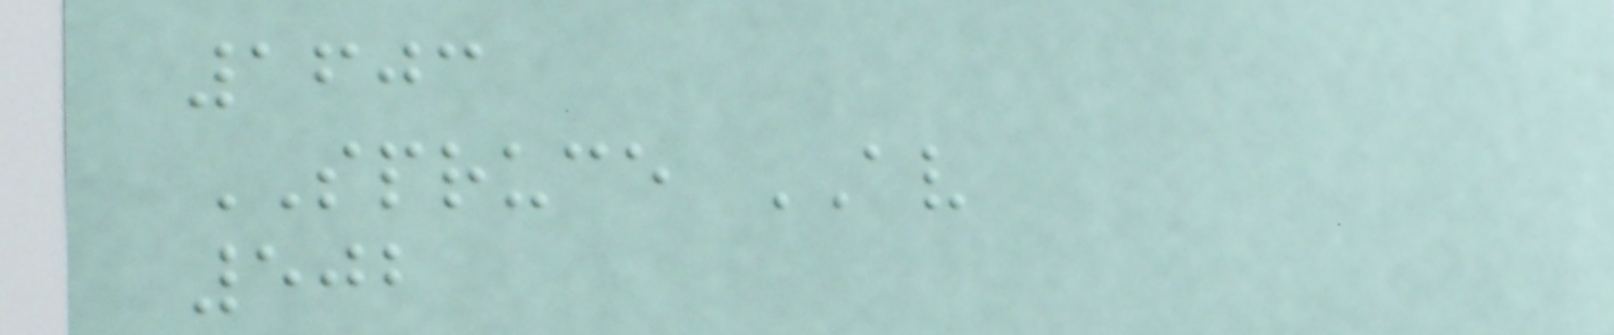1603
SPRUCE AV
502
